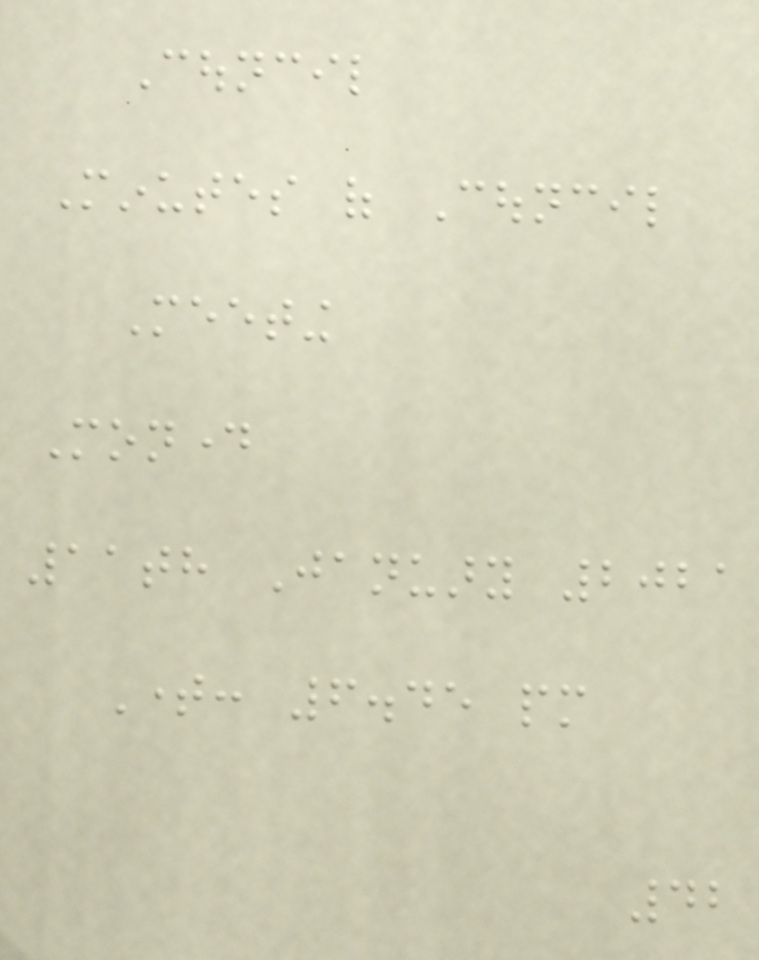Council
Minutes of Council
Meeting
Monday
11th January 2021
Time: 6.45 pm
42
